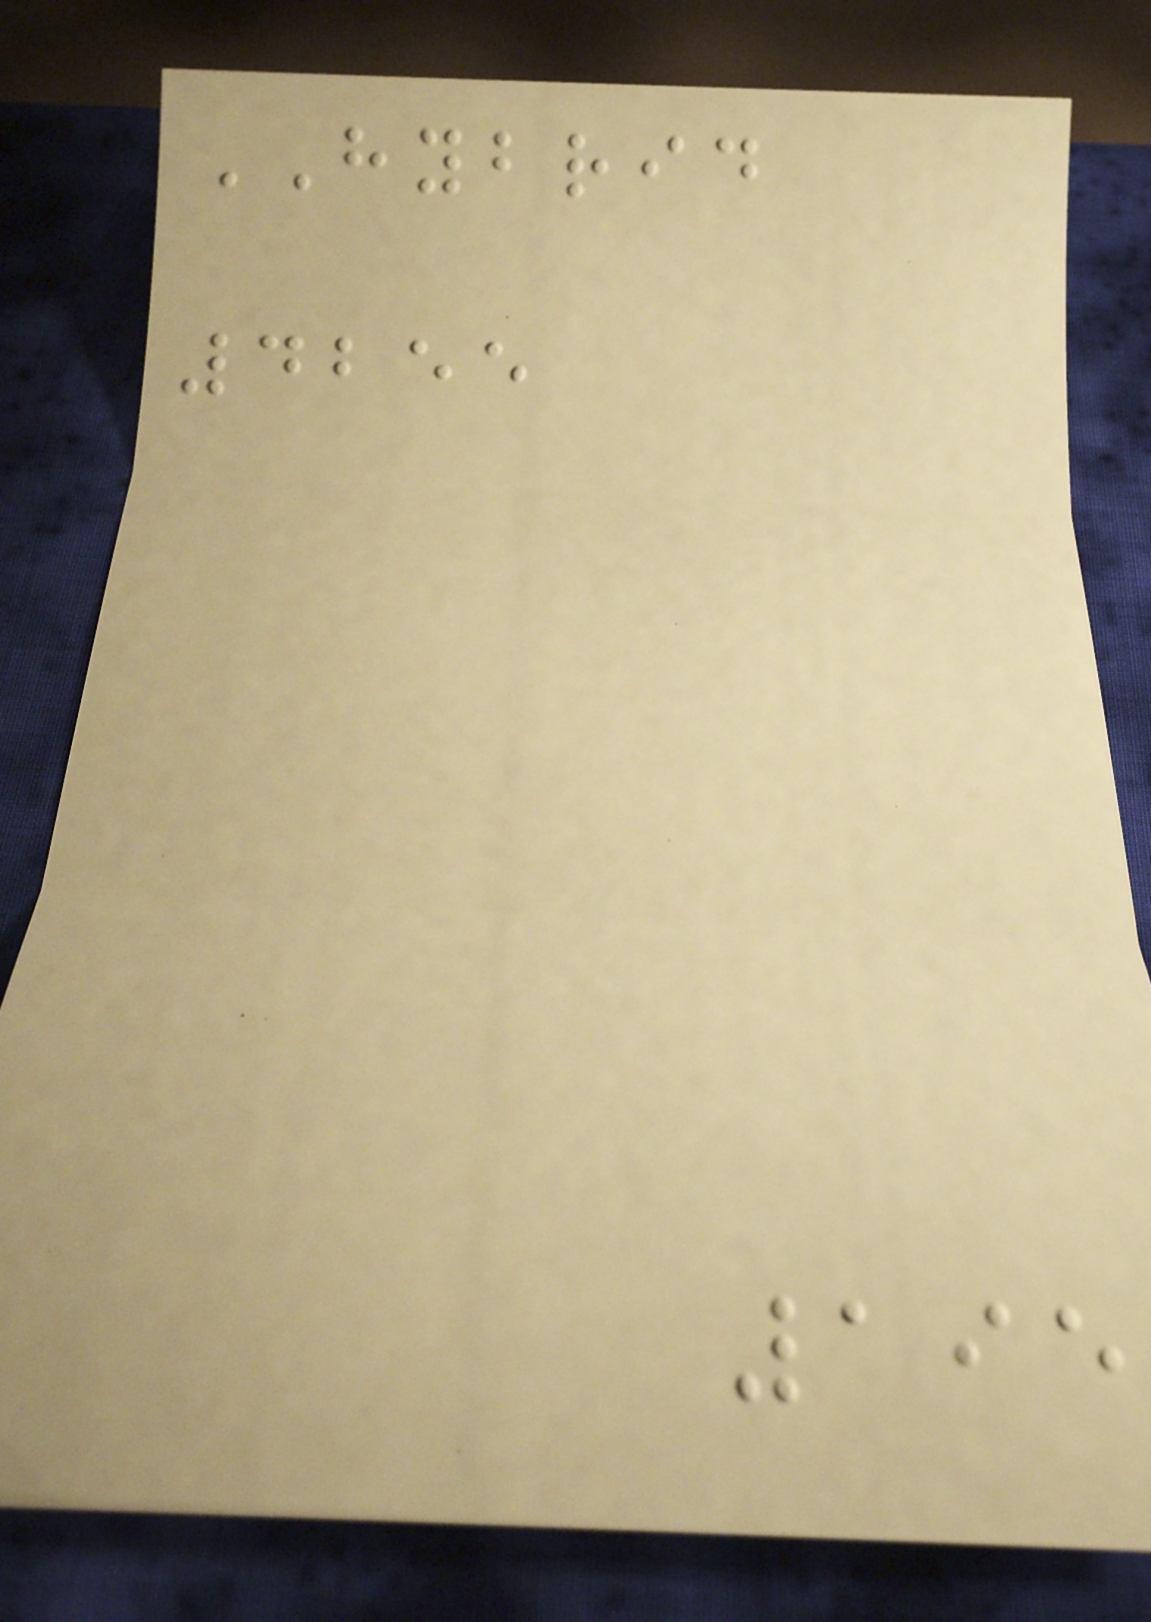HYBRID
4255
195
